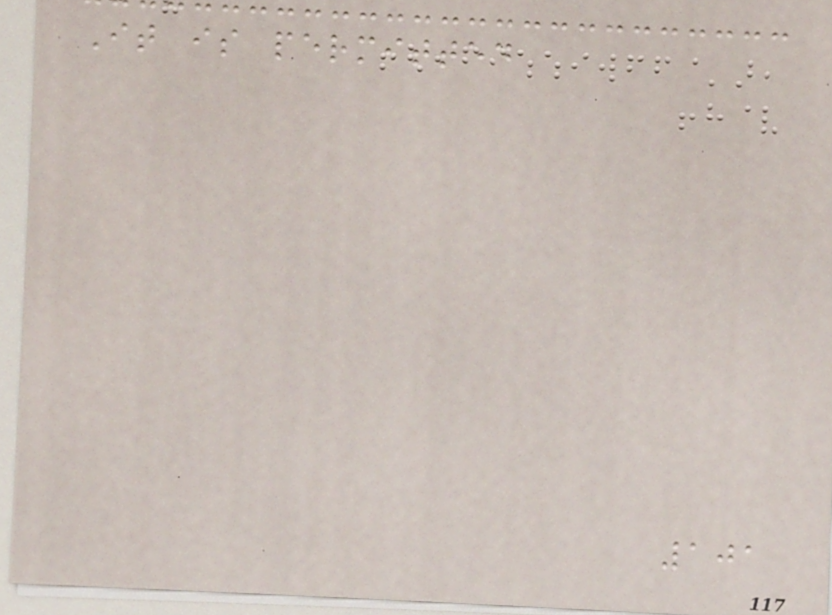It is permitted
101
